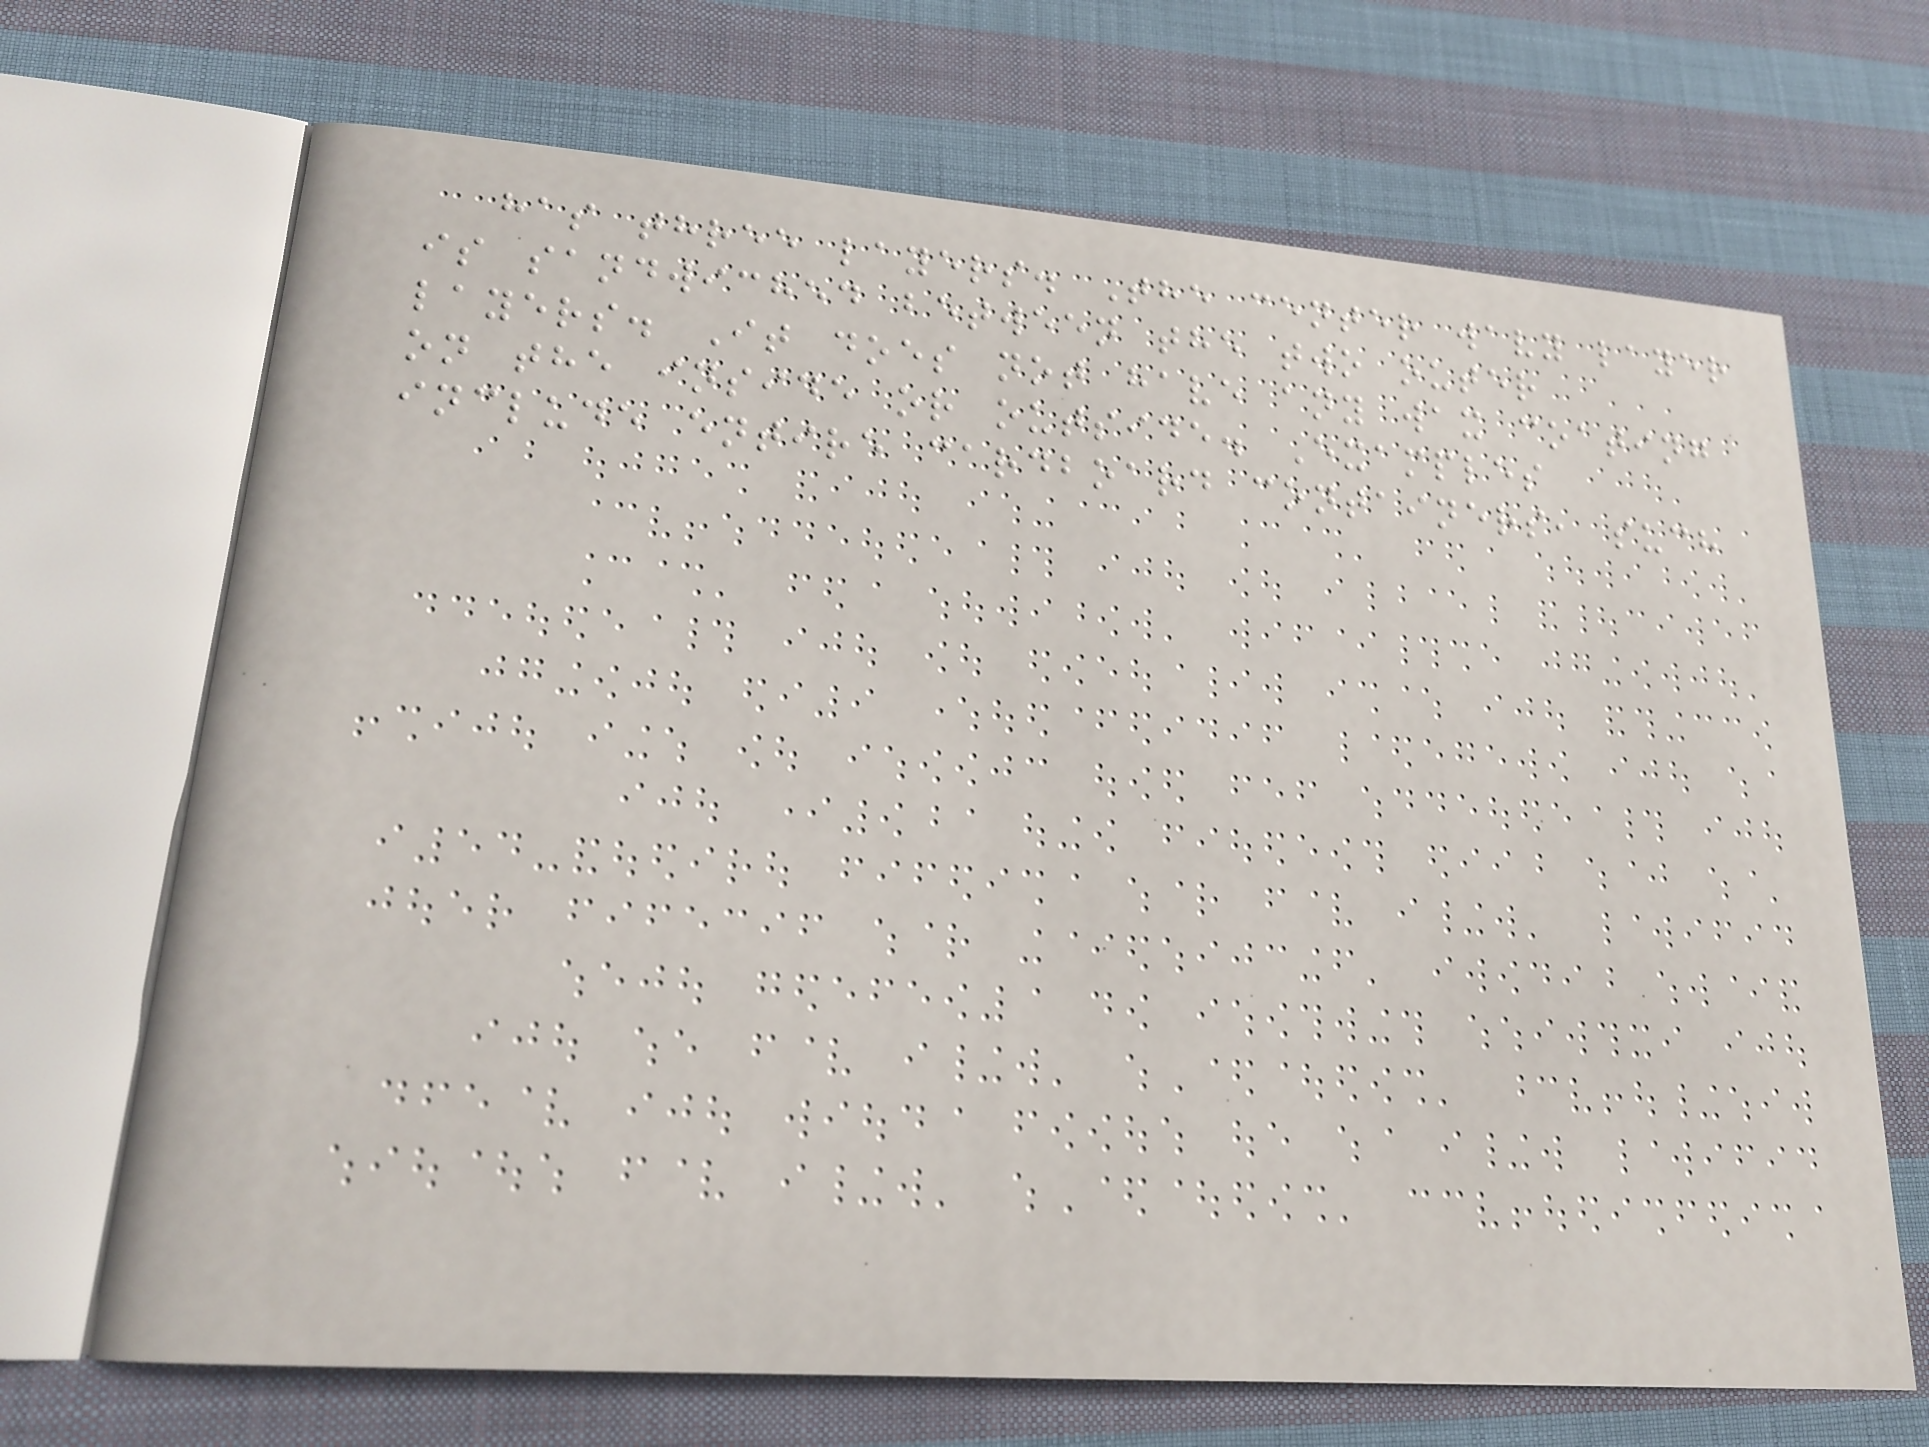has three layers. The center wavy layer
is sandwiched between the two outer
layers. It does not have any wax coating
on the inside or outside. Examples
include entire cardboard containers, such
